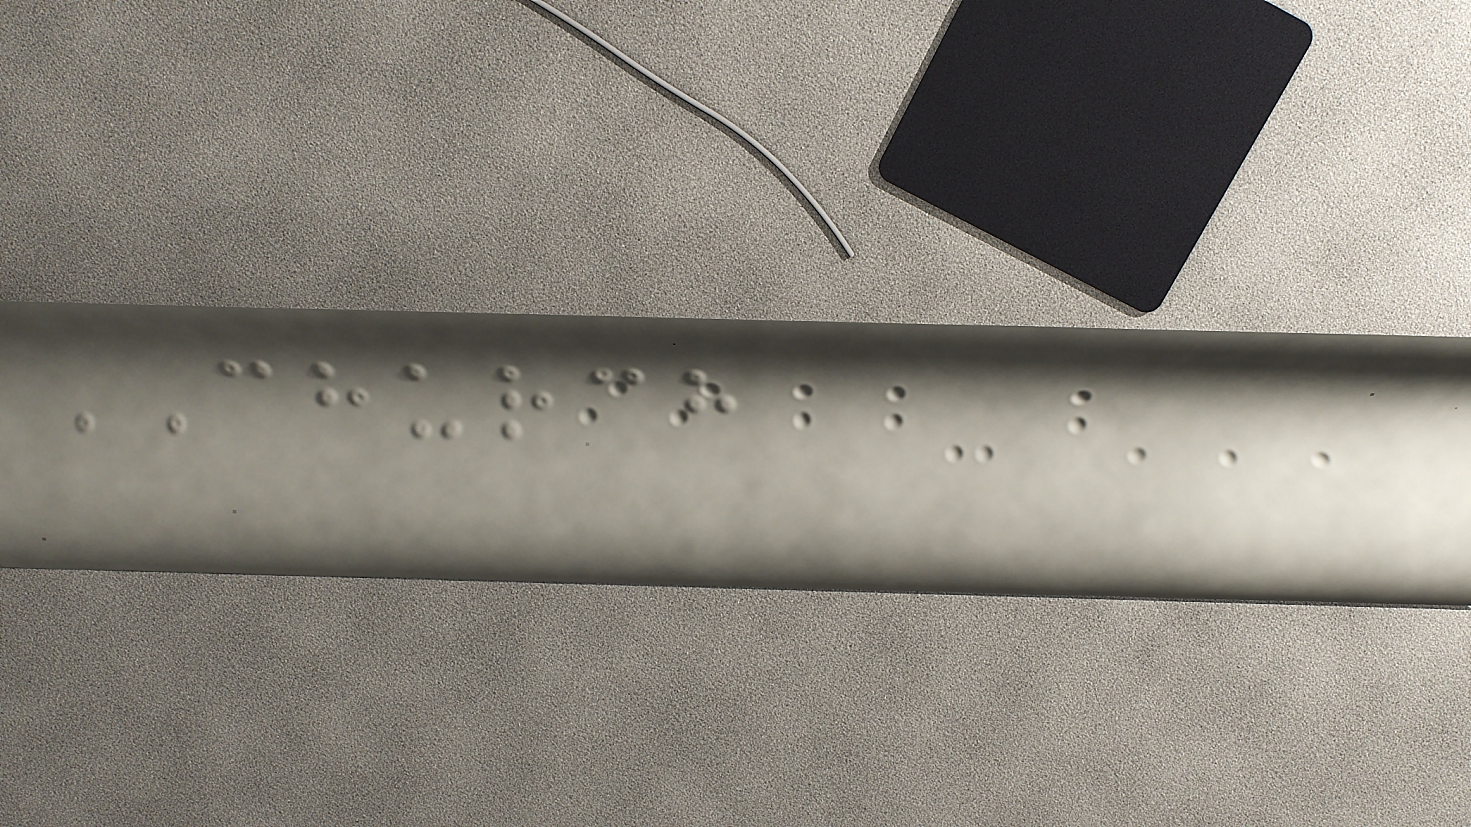CHURCH
